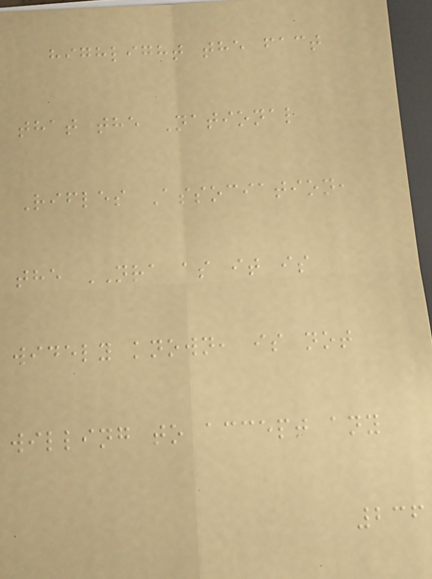highlight the fact
that the National
Rifles Association,
the NRA as it is
widely known, is not
willing to accept any
236
